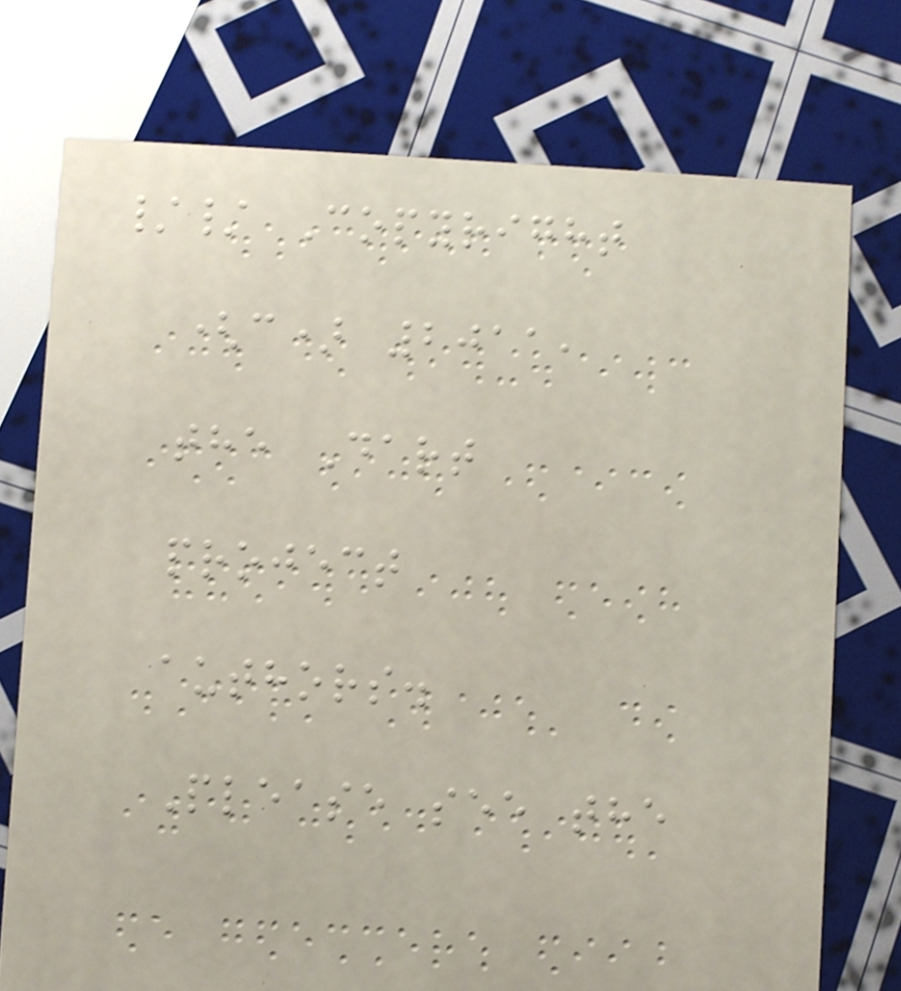// Copyright
(c) 2011,
the Dart
project
authors.
Please see the
